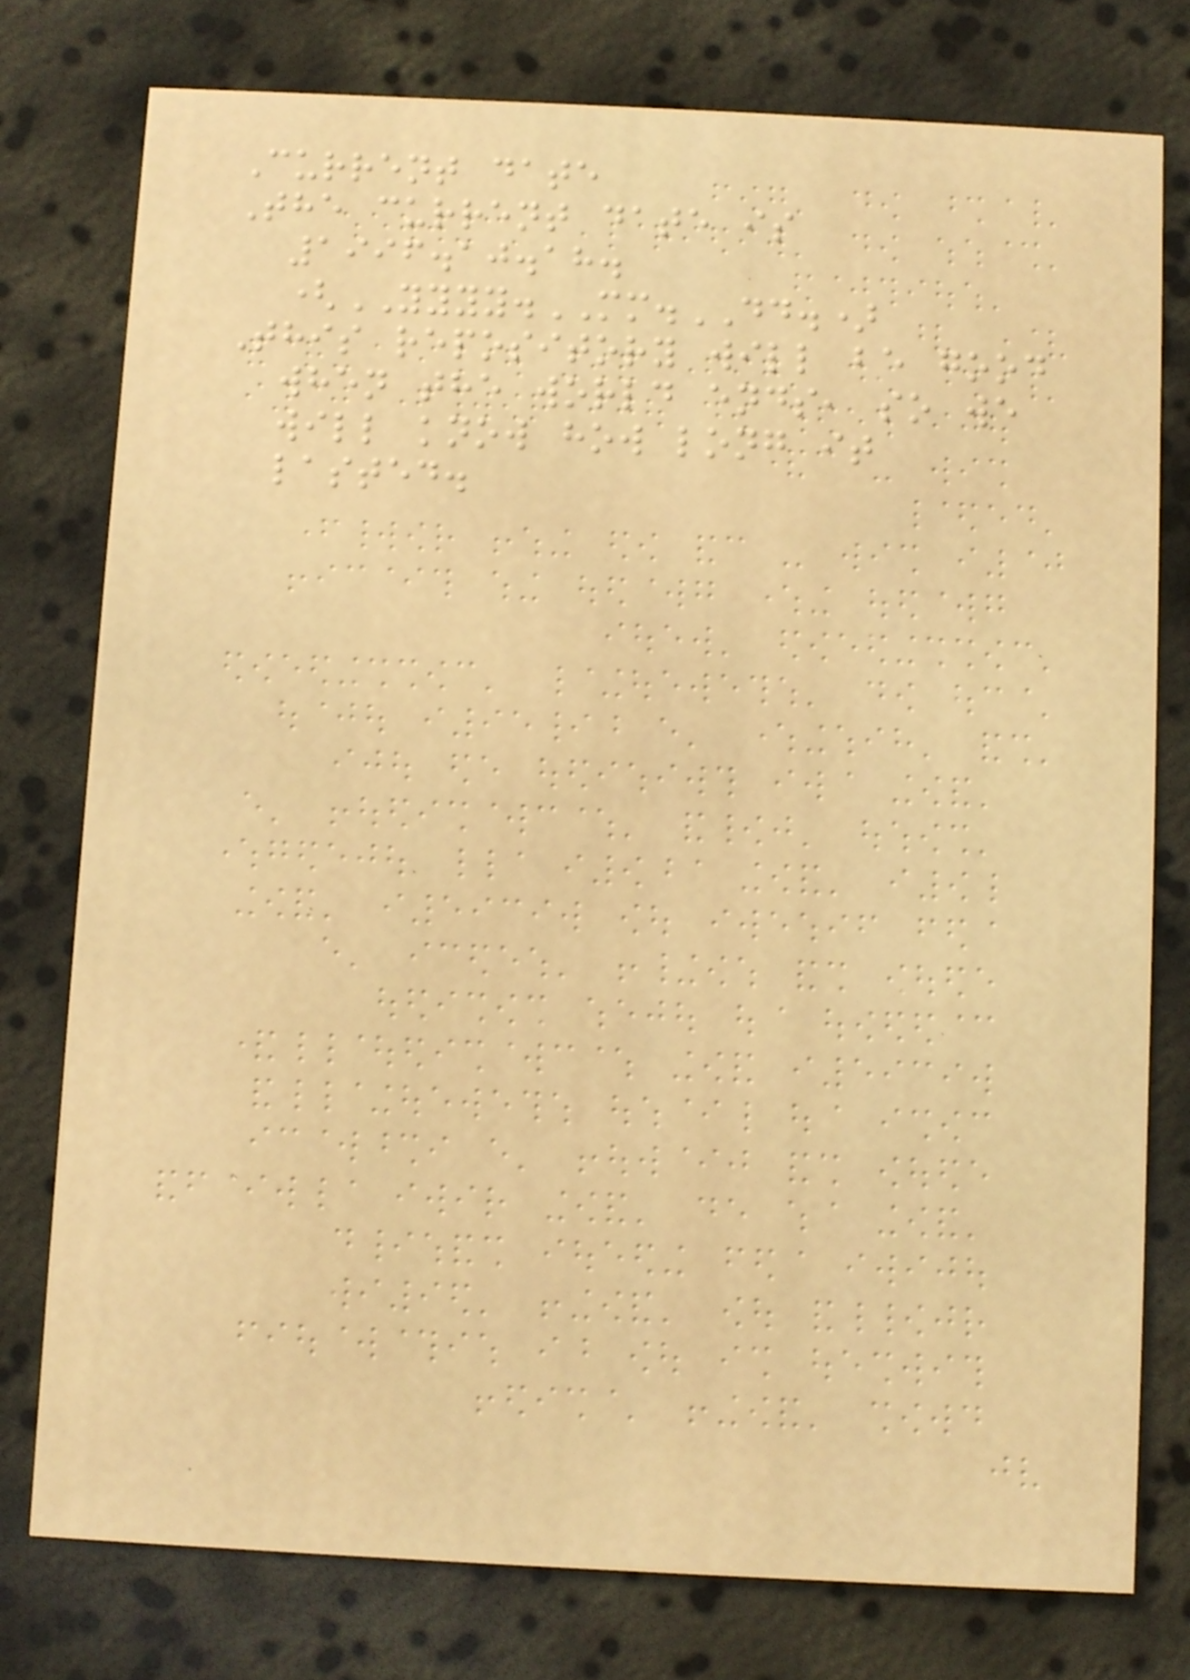Current date
The current date is
1996.10.18.
(YYYY.MM.DD.)
This repository will be good
when the world ends, so we
will know how long it
lasted.
